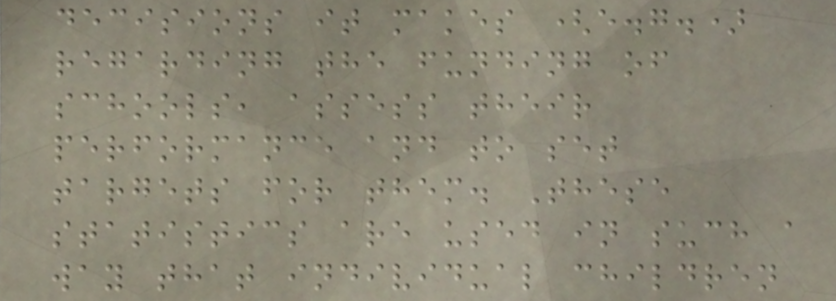decisions it makes (e.g.)
regarding the funding of
schools, assess their
performance and to set
targets for them. These
statistics are used in such a
way that individual children
